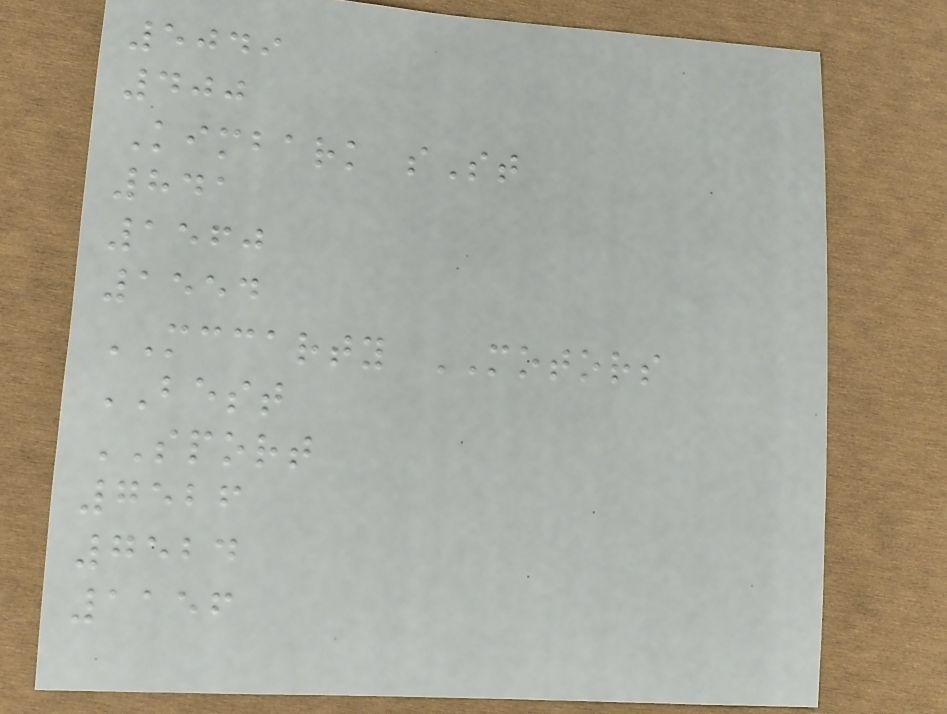5049
400
Kimbark sSt
841
1560
1554
MCCARTY MOTORS
BEST
SPORT
7526
7524
1156
